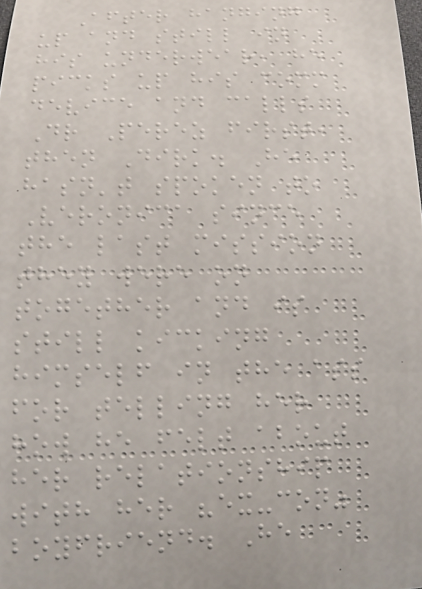After hanging
up and still in
his underwear, he
picks up his comm
device and calls
Dr Perez first,
then Dirk. He
hasn't spoken to
Veronica since
the last mission
they were on
together and is
still kicking
himself in the ass
for telling her
how he felt about
her relationship
with her "ex-con"
boyfriend. He
